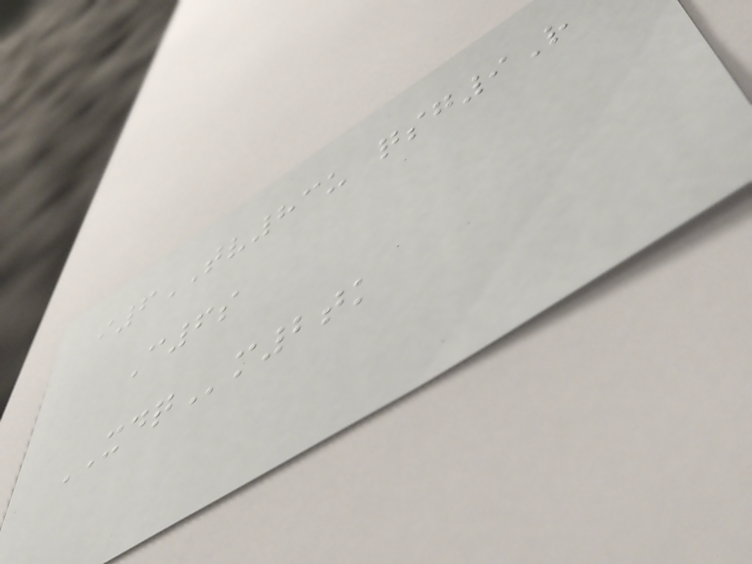i6TV83u qsg9R
C6s
XDQm2tk
